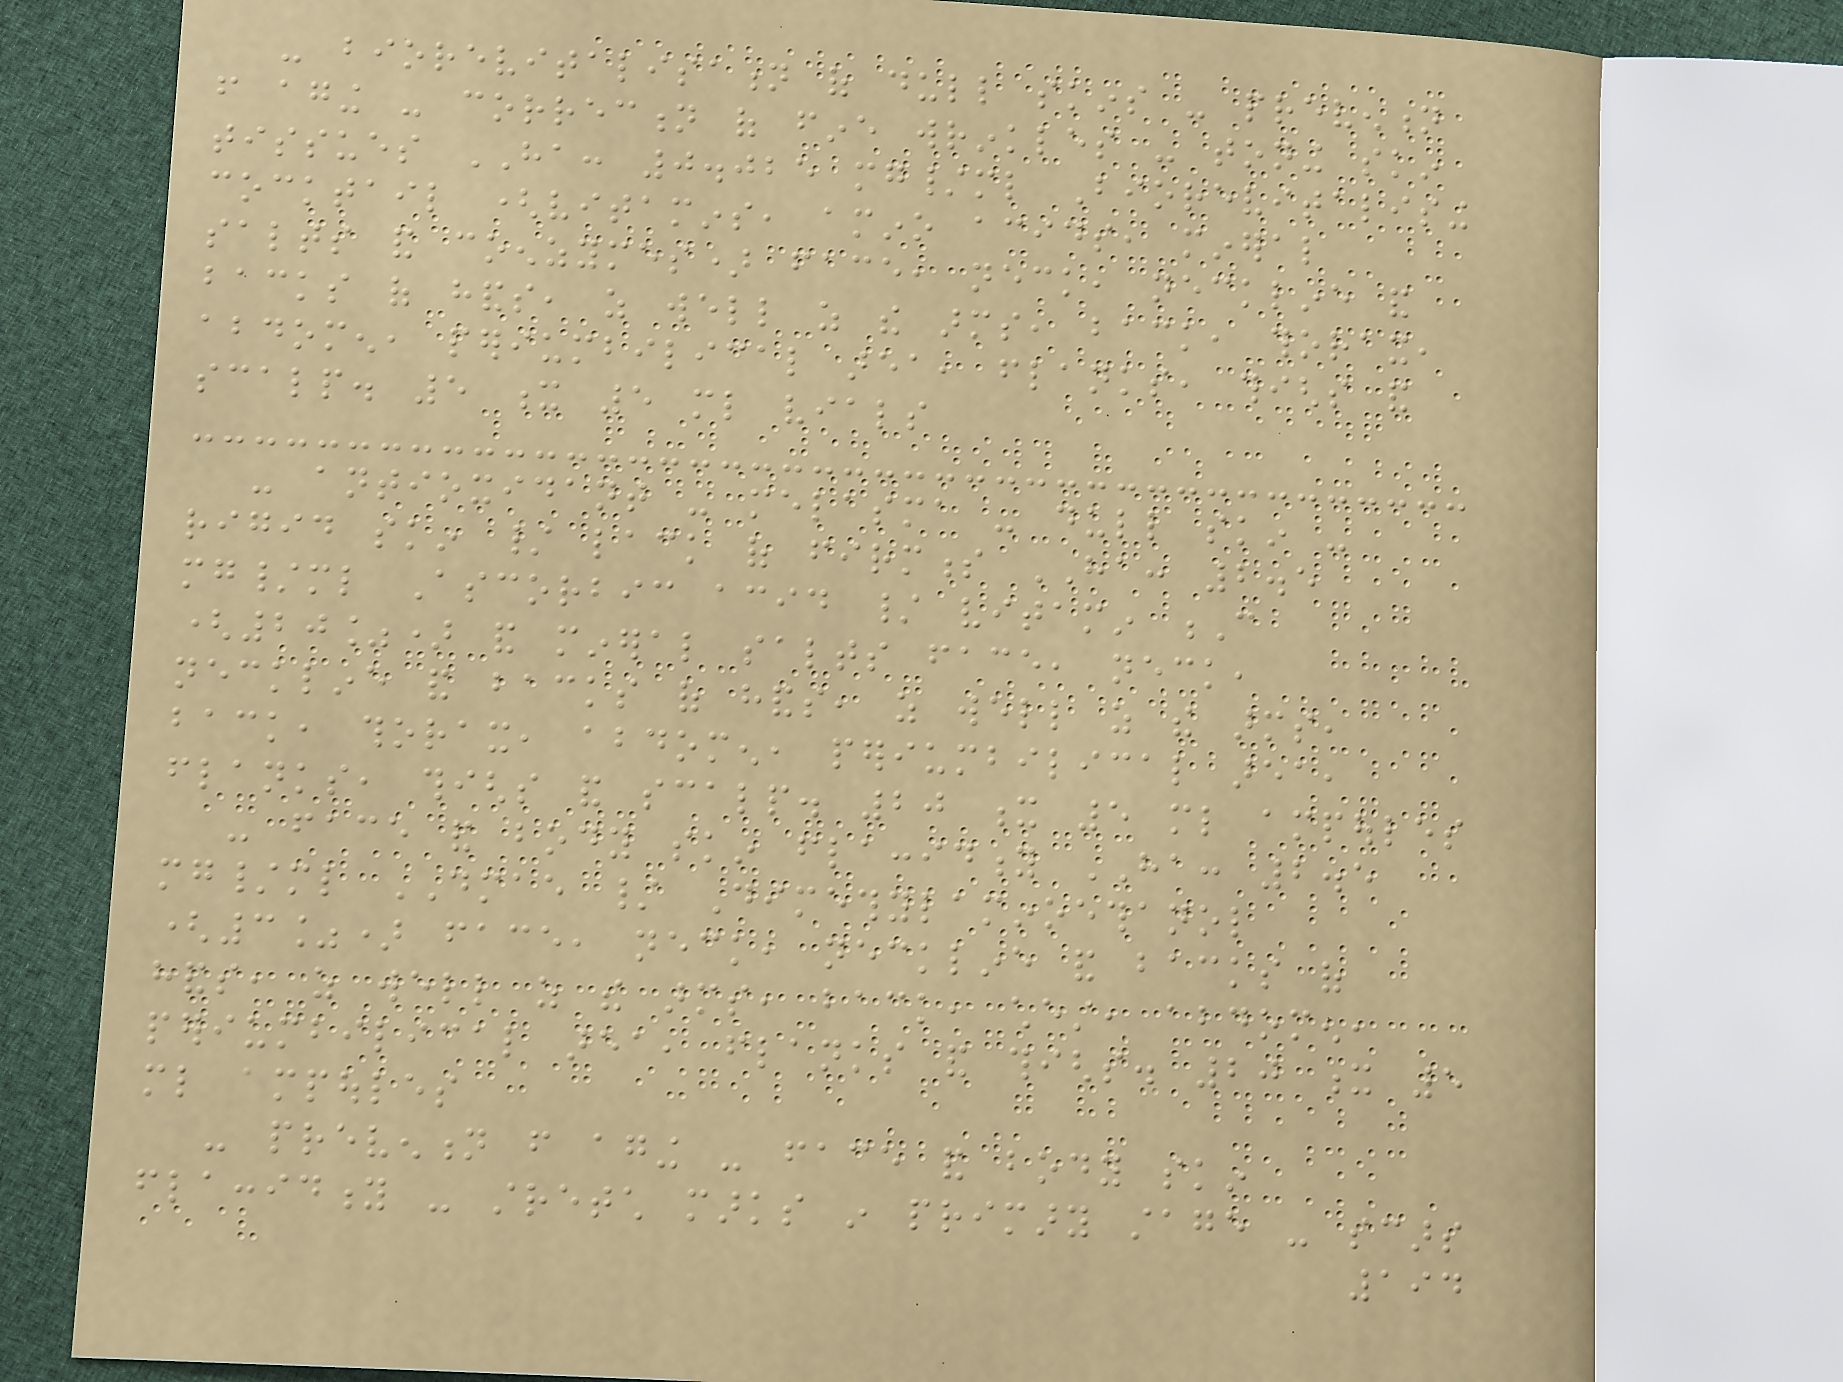- biorevitalisation of dull skins - prevention
from aging - correction of fine wrinkles - toning skin
tissues HA: 0.025 mg/ml Biorevitalising
cocktail (vitamins, amino acids, mineral
salts and coenzymes) face, neck, neckline and
backs of hands, as well as the arms, back, thorax,
abdomen, periumbilical area, flanks, thighs and
scalp. 5 x 5 ml vials
- antioxidant - melasma - dull skin -
rigid skin / lack of firmness HA: 2.5
mg/ml Ascorbic acid / vitamin C
(20%) and mineral salts face, neck,
neckline and backs of hands, as well as the arms,
back, thorax, abdomen, periumbilical area,
flanks, thighs and scalp. 20 x 5 ml ampoules
- face and body skin flaccidity HA: 2.5
mg/ml DMAE / Dimethylaminoethanol
(3%) face, neck, neckline and backs of
hands, as well as the arms, back, chest, abdomen,
periumbilical area, flanks and thighs. 20 x 5
ml ampoules
- prevention from aging - face and body skin
flaccidity - stretch marks in primary stage - scars
194
